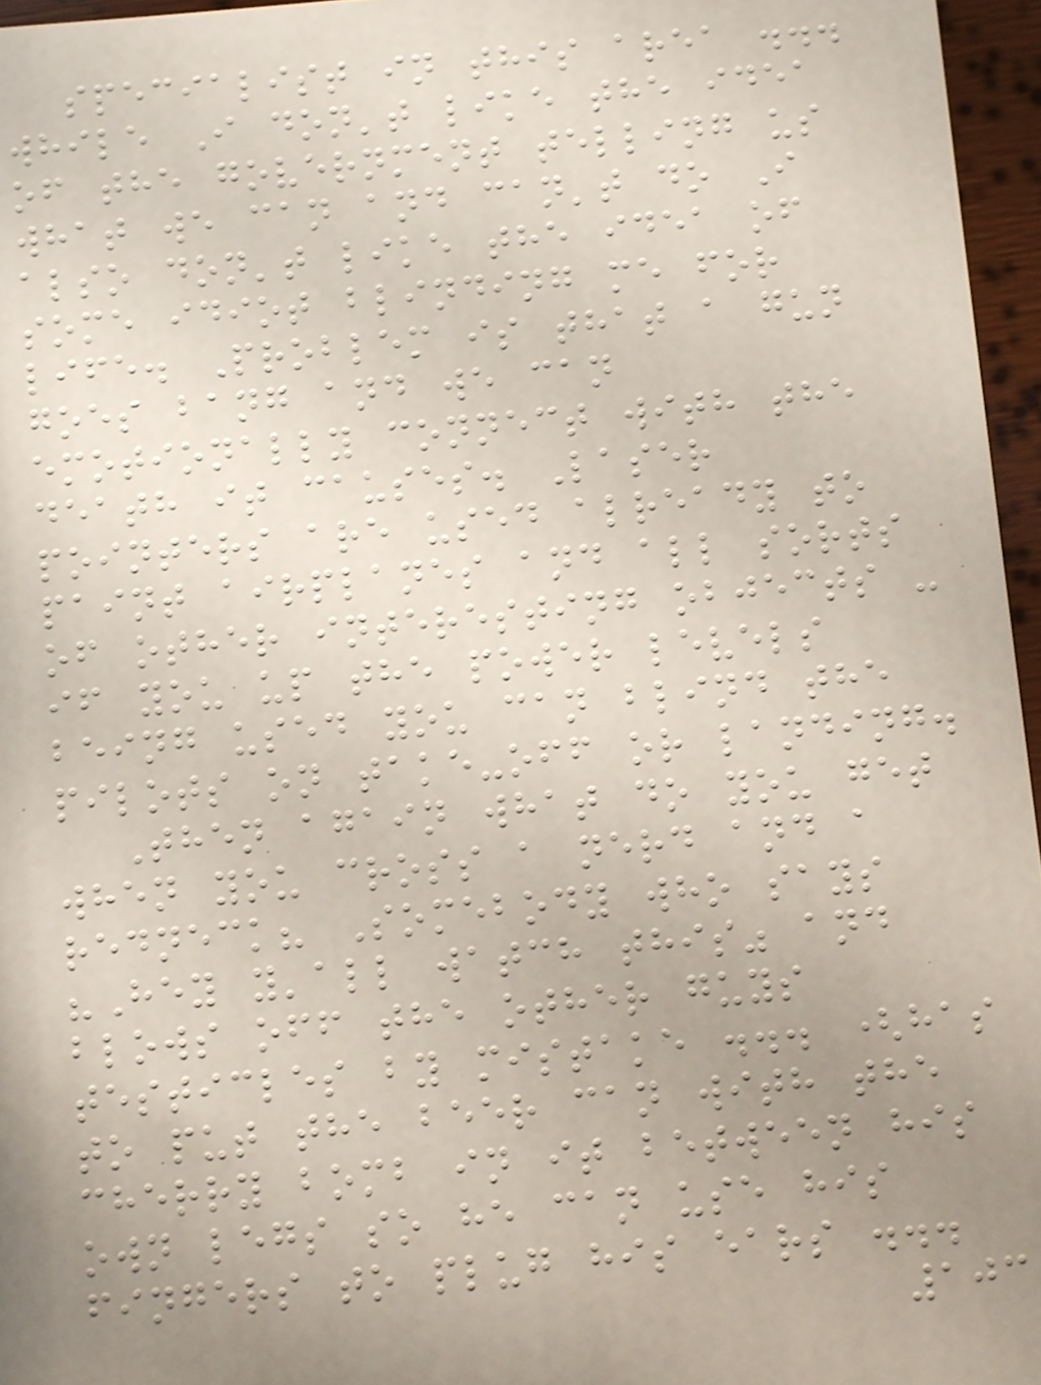specialist in this area ...
while I don't like the idea
of the government telling us
what we can and can't do I
also don't like the idea of
some idiot blinding me for
life. Problem is that a gun
goes bang and we can
emotionally connect with the
death it causes. Laser
pointers are used already to
paint airplanes and all sorts
of other interesting objects -
if you up the power levels
being used you can blind the
pilots on take-off or landing.
Then again what do you get
when you cross a nerd and a
redneck? Somebody who says
"Hey y'all watch this" and
blows off the other guys
testicles by mistake ... (has
to put the beer can with the
cherry bomb in it between his
own legs so he can use his
fingers to plug his ears ...
103
